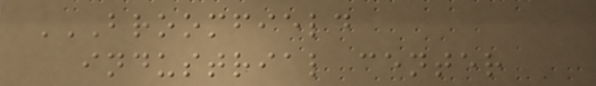BROOMFIELD
INDUSTRIAL CENTER
